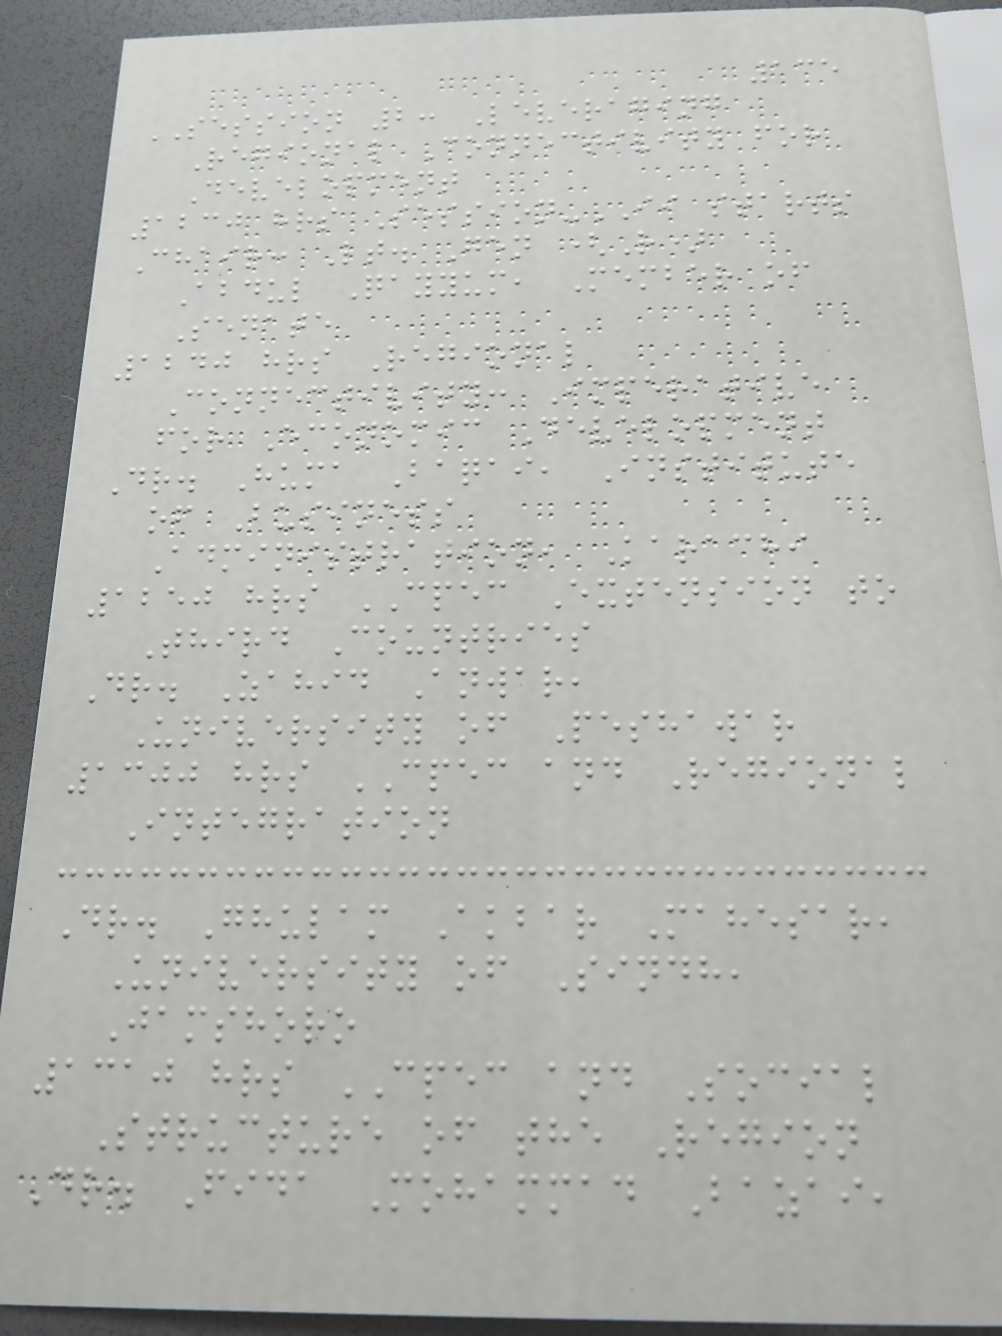135
SESSION 2: Leveraging
Regional Connectivity for
Development
1230 hrs Session-II starts
Chair: Lt. Gen (R)
Abdul Qayyum, Member of
Senate
1240 hrs Regional
Connectivity: Imperative
for Economic Development
Dr. Huma Baqai, Institute
of Business
Administration, Karachi
1250 hrs CPEC Extension to
Third Countries
Dr. Zahid Anwar,
University of Peshawar
1300 hrs CPEC and Regional
Integration
Dr. Ghulam Akbar Mahesar,
University of Sindh,
Jamshoro
1310 hrs CPEC and Social
Structure of the Region
Dr. Fida Mohammad Bazai,
